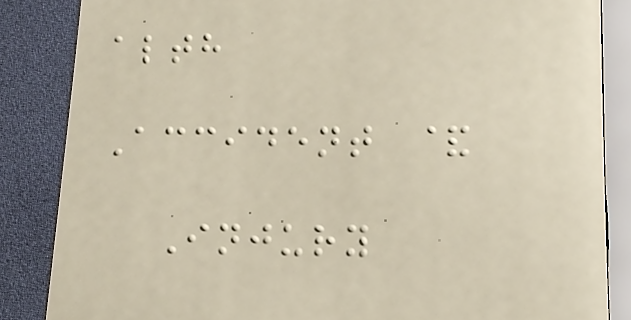alth
Accident &
Injury
